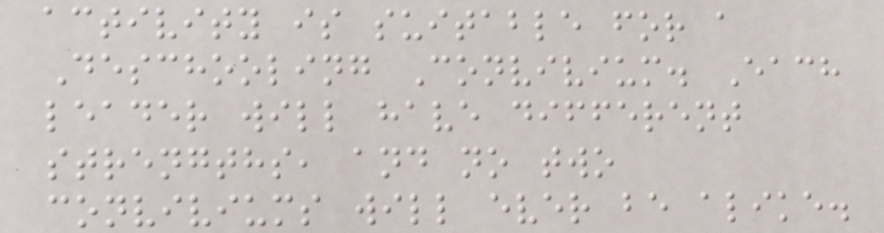activity is suitable for a
Deschooling Convivium. Each
leader will have different
strengths, and no two
conviviums will ever be alike.
